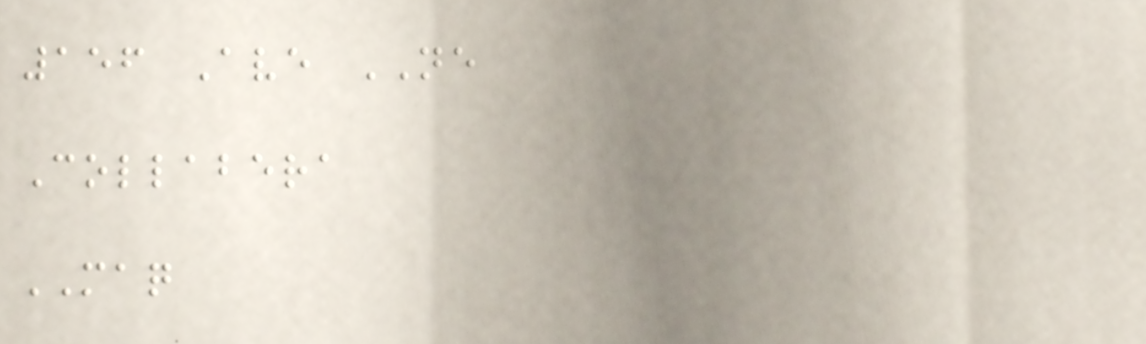156 Ave NE
Collabera
MAQ
